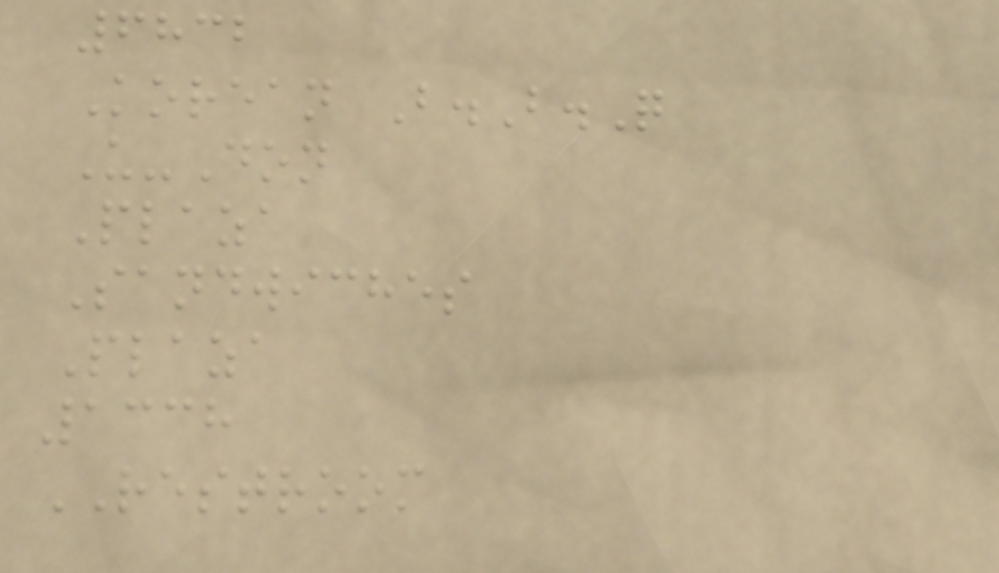6832
Korean B.B.Q
U-Don
Plaza
Sandwiches
Plaza
1338
RESTROOM
